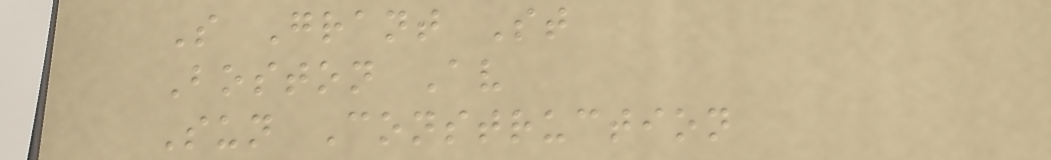S Grant St
Boston Av
Sun Construction
